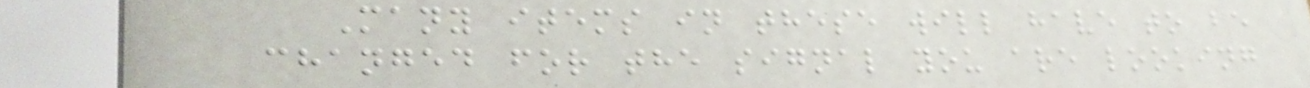Many items in these will have to be
changed for the signal you are looking
